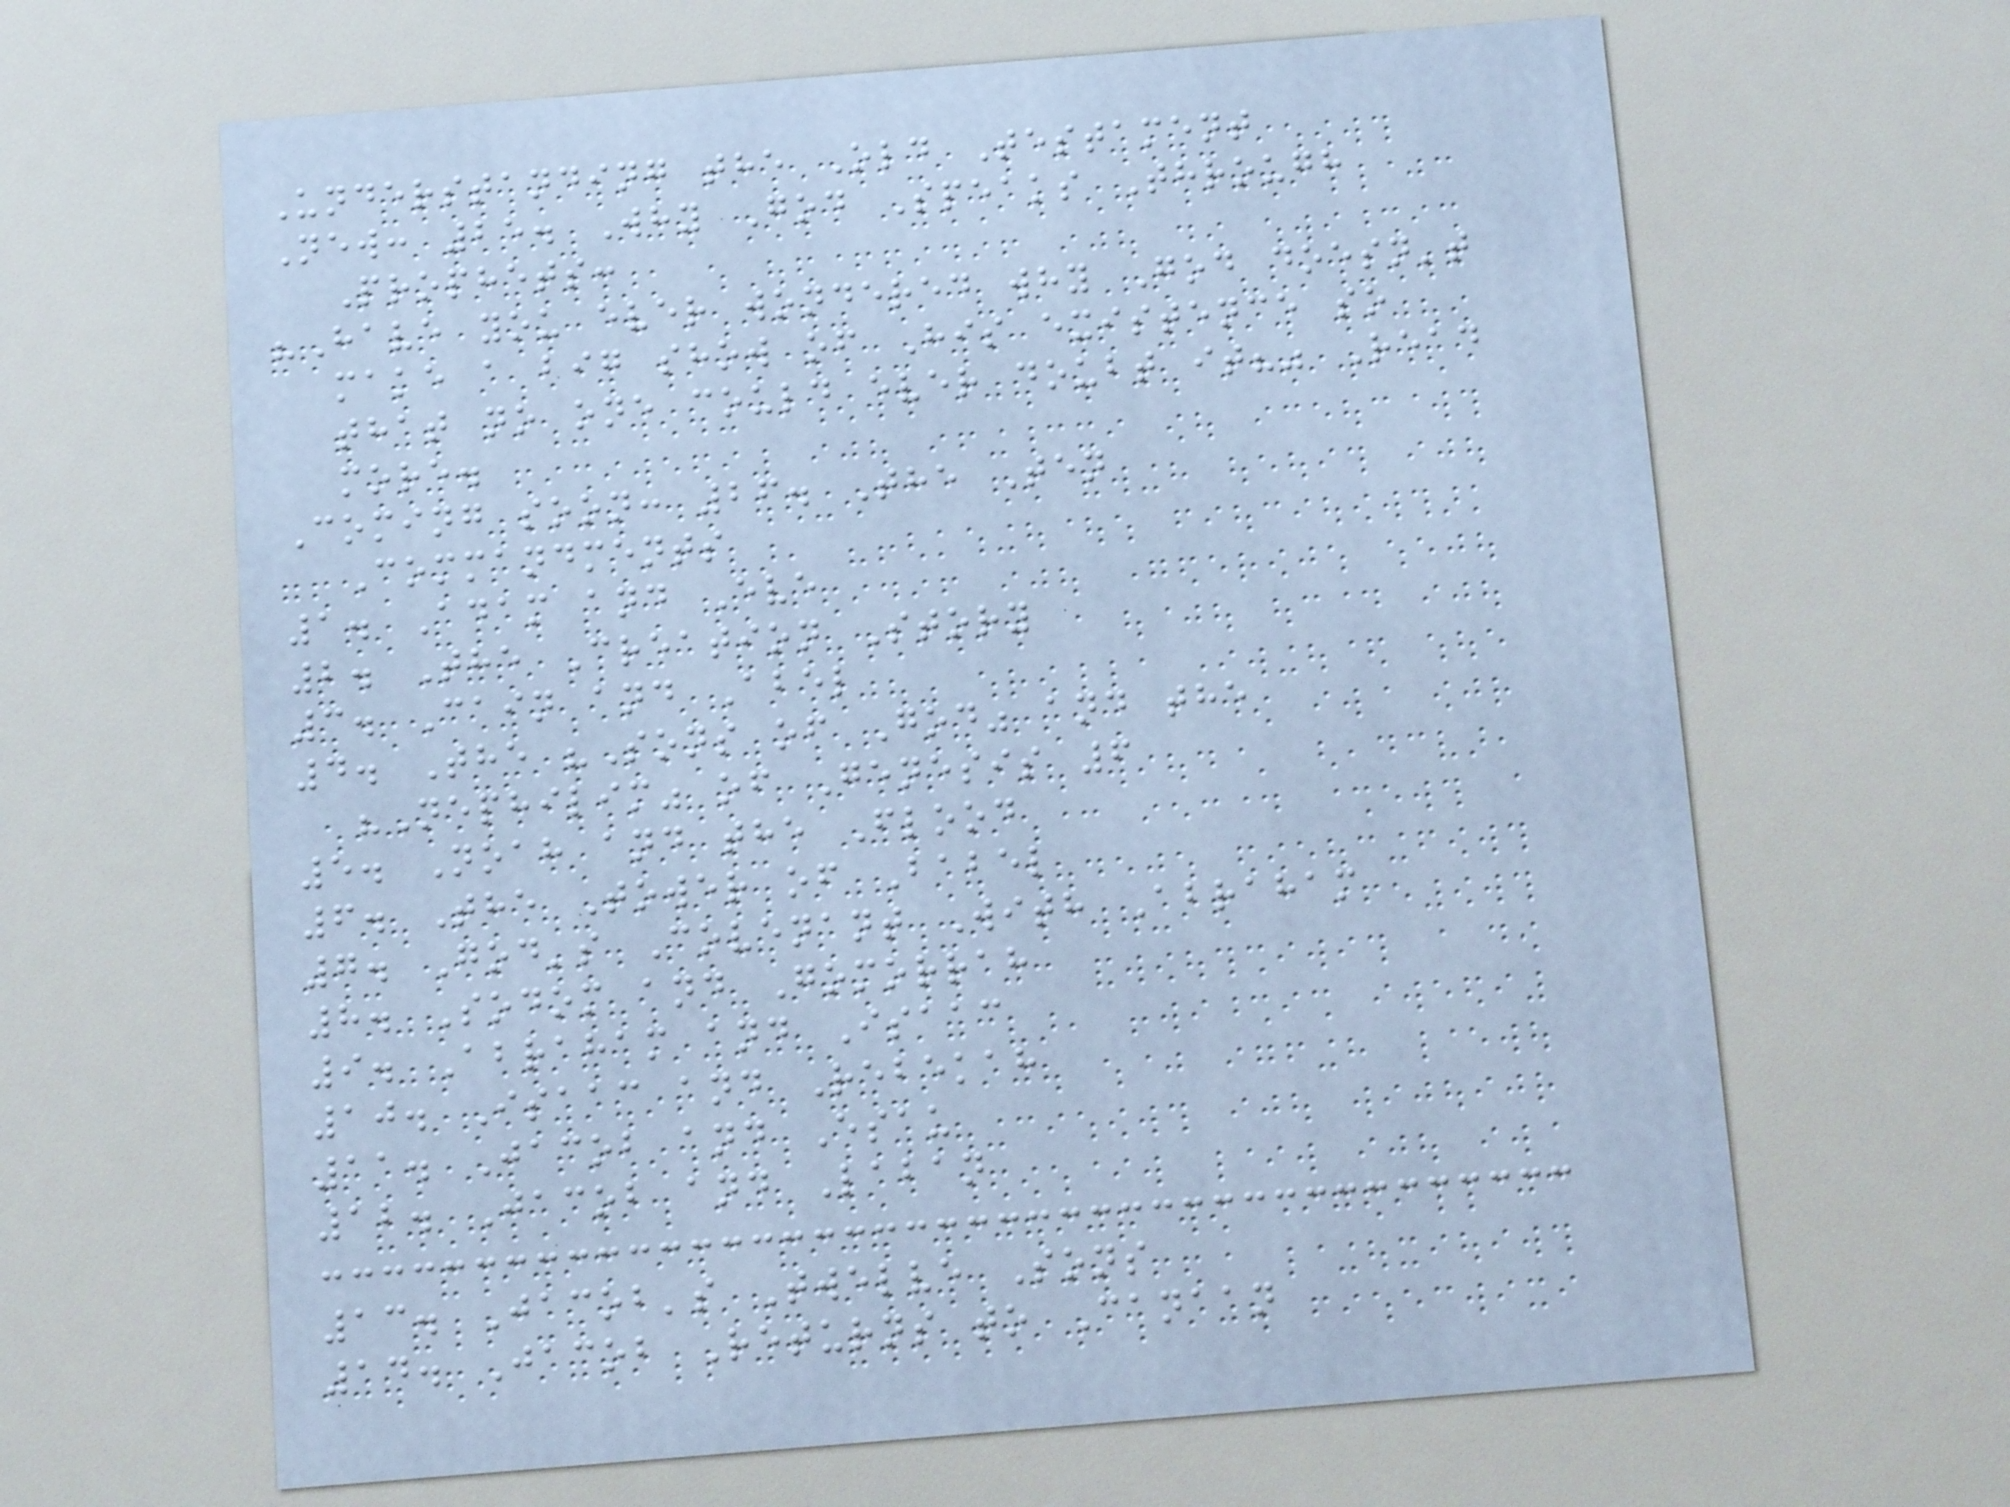Understanding the Old Testament
New: 25. Why God Speaks Through
Prophets:
"Have you ever wondered why God doesn't
make a big show of His existence so
that no one could ever doubt it?" Read
more.
Coming soon: 26. The Ten
Commandments
1. Adam and Eve
2. The Creation Story
3. Cain and Abel
4. The "Sons of God" and the
"Nephilim" of Genesis 6
5. Noah and the Flood
6. The Tower of Babel
7. God's Covenant With Abraham
8. Sodom and Gomorrah
9. Abraham and Isaac
10. Isaac and Rebekah
11. Jacob and Esau
12. Jacob and Laban
13. Jacob's Twelve Sons
14. Jacob Returns to Canaan
